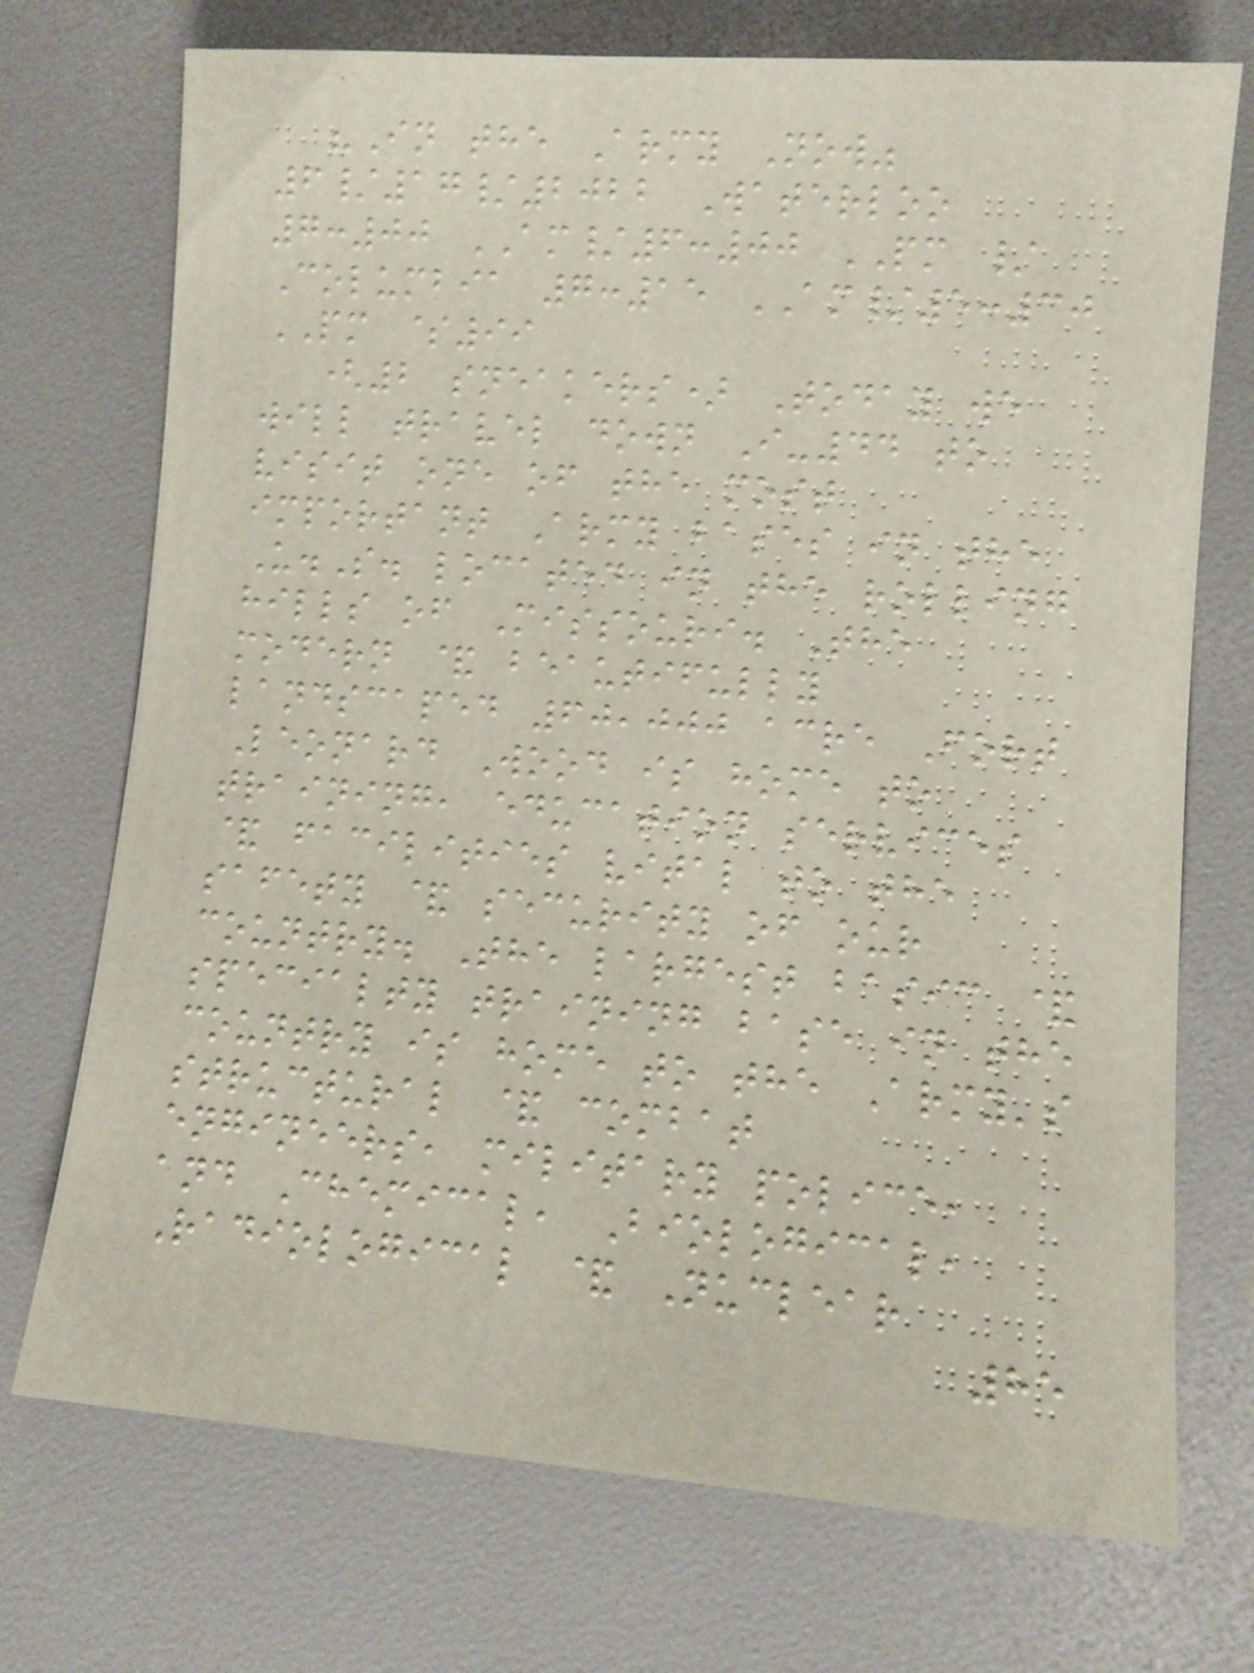"In the Army Now"
6/17/2022 Waterloo
7:00 AM/6:00 PM /
Columbia 7:15 AM/5:30
PM $99
(2 sneakers) Today we
will travel down I-44 to
visit one of the most
important Army bases in the
U.S. located in the rolling
hills of Missouri. The
modern & beautifully
landscaped 60,000 acre Fort
Leonard Wood is home to
training, education services
& facilities vital to the
safety & security of our
country. The largest basic &
specialty training base in the
country is home to the Army's
structural & combat
engineers, military police,
and Chemical, Biological,
Radiological & Nuclear
85
